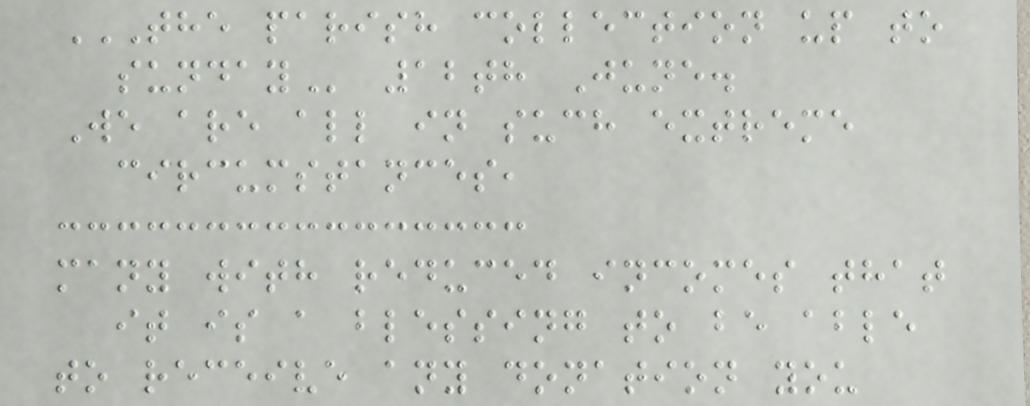THE PARISH COLLECTION UP TO
SUNDAY 12th June.
We are all in such extreme
circumstances,
many with reduced incomes that
it is a blessing to be able
to receive any donation you
